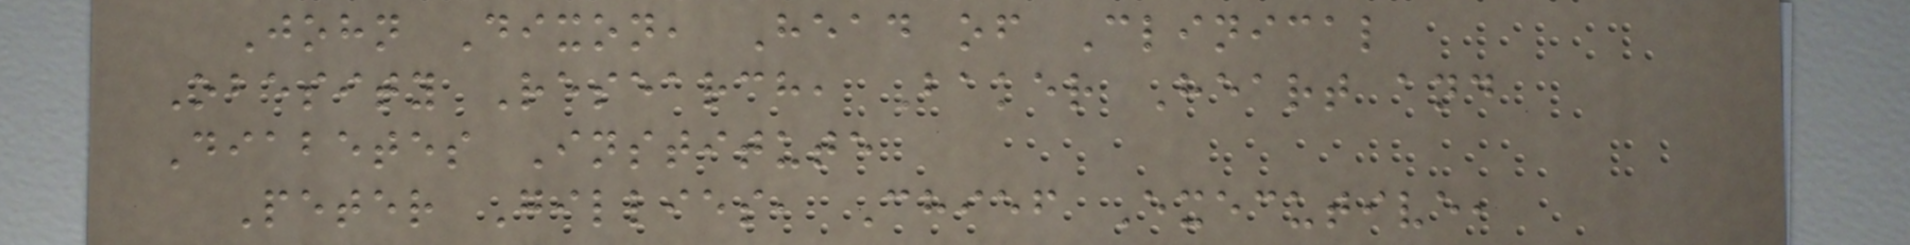John Dixon, Head of Clinical
Obesity Research, Baker Heart and
Diabetes Institute
Peter Gillies, Chief Executive,
